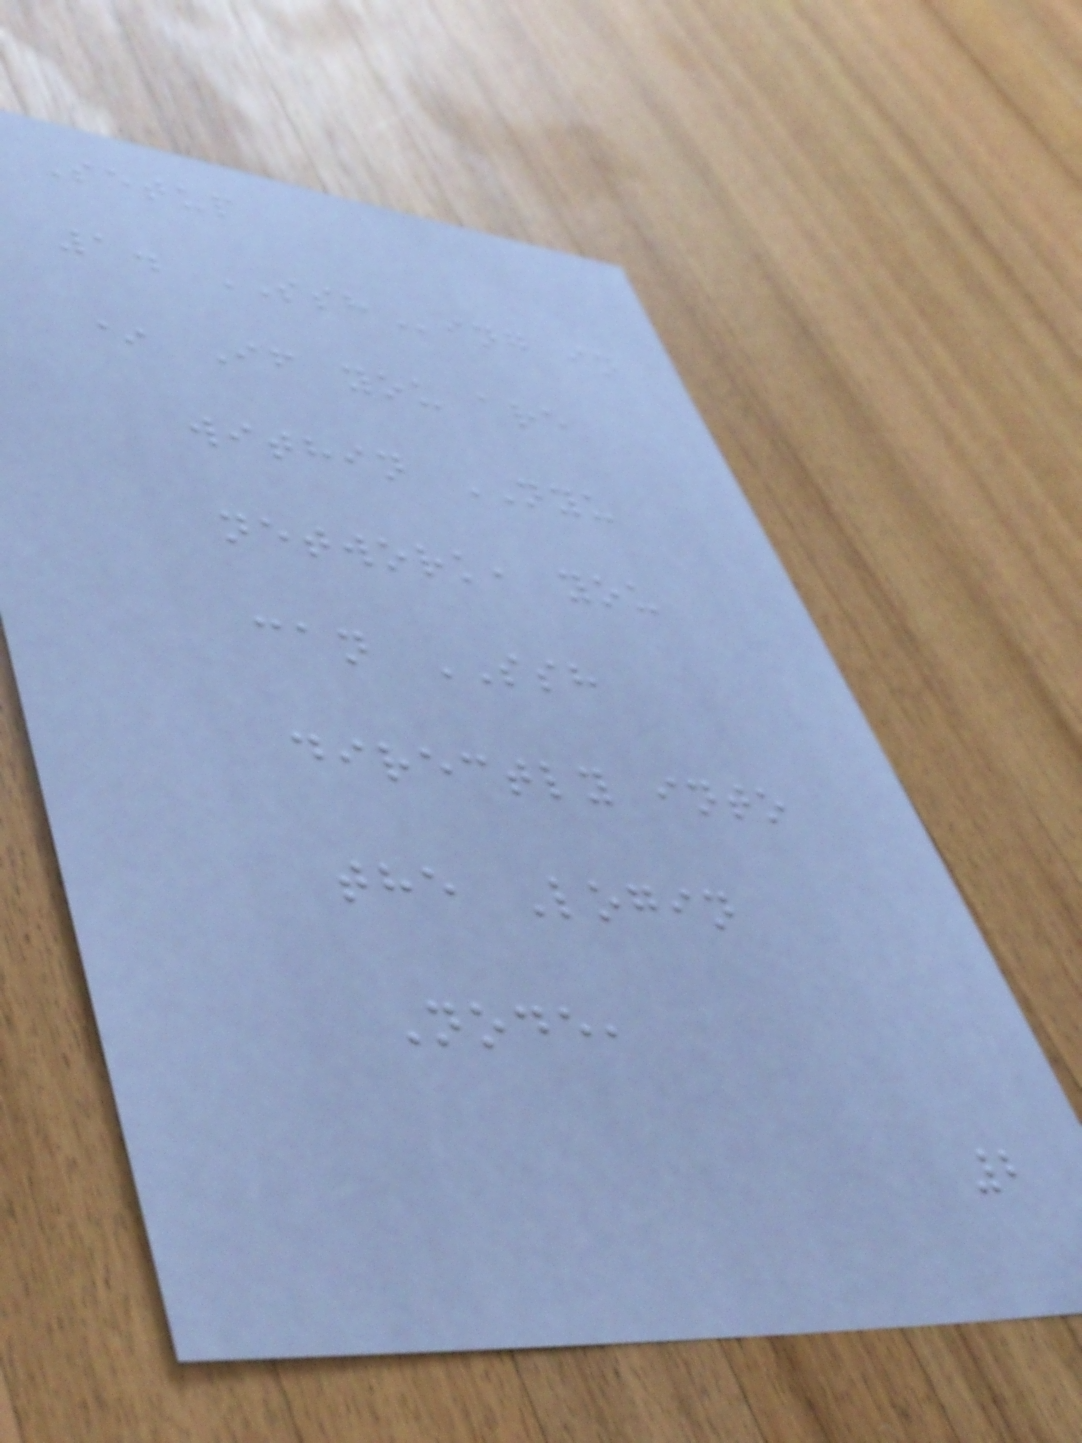Setup
1. SSHing in
* If you are
within NYU
network, you
can SSH
directly into
the Login
Node,
2
